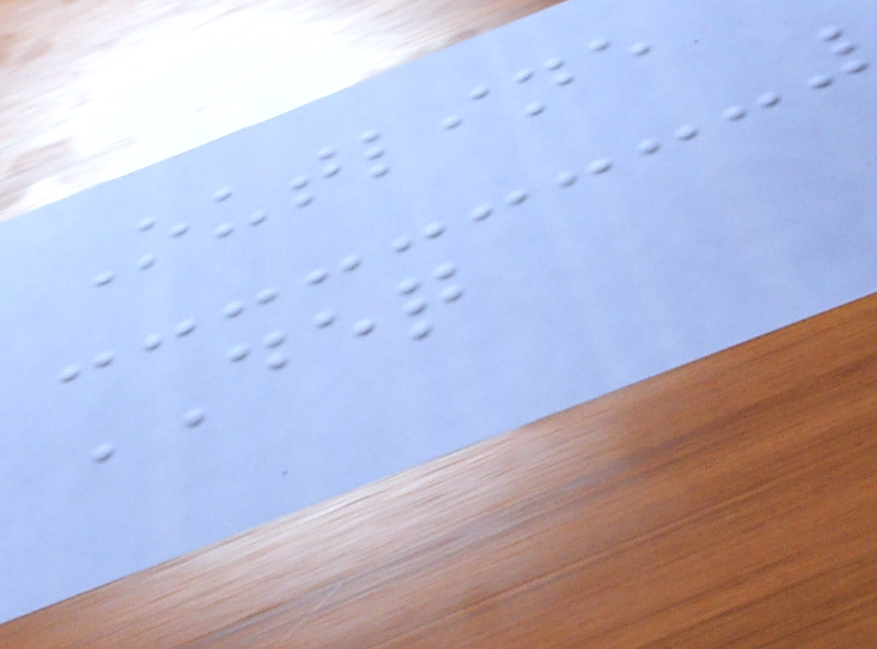Outline
DEQ
